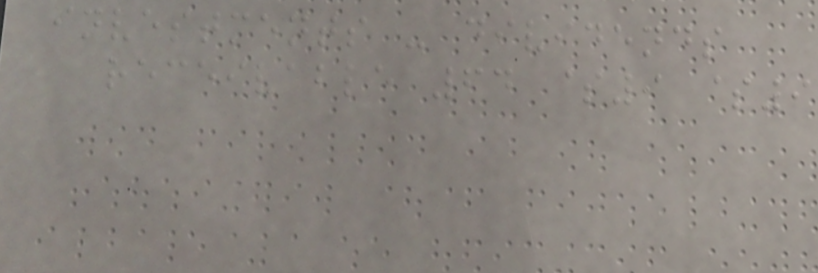investments - dividends
receivable 64 $9 $9
